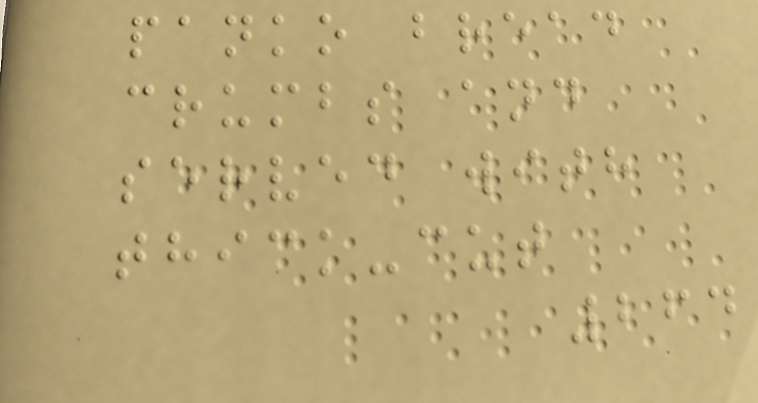panko bread
crumbs and
served with
thick-cut
264
